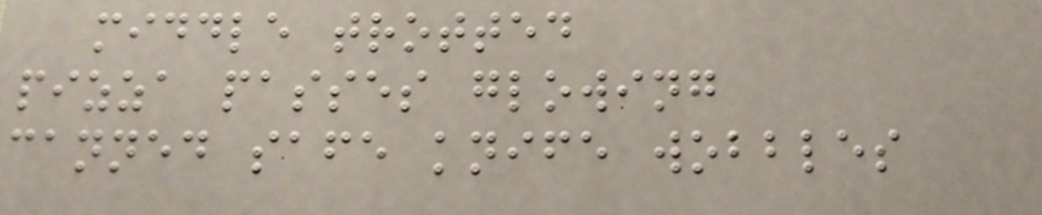middle trotted
pizza passes glowing
canned safe knife wobbles
